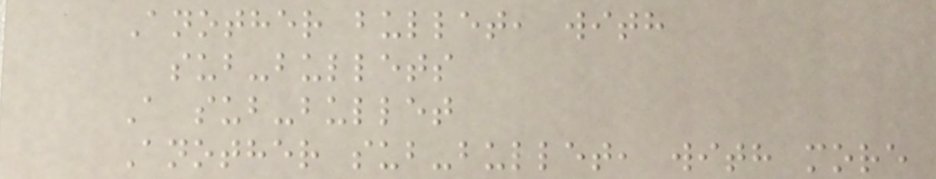Another bullet, with
sub-bullets
A sub-bullet
Another sub-bullet, with more
